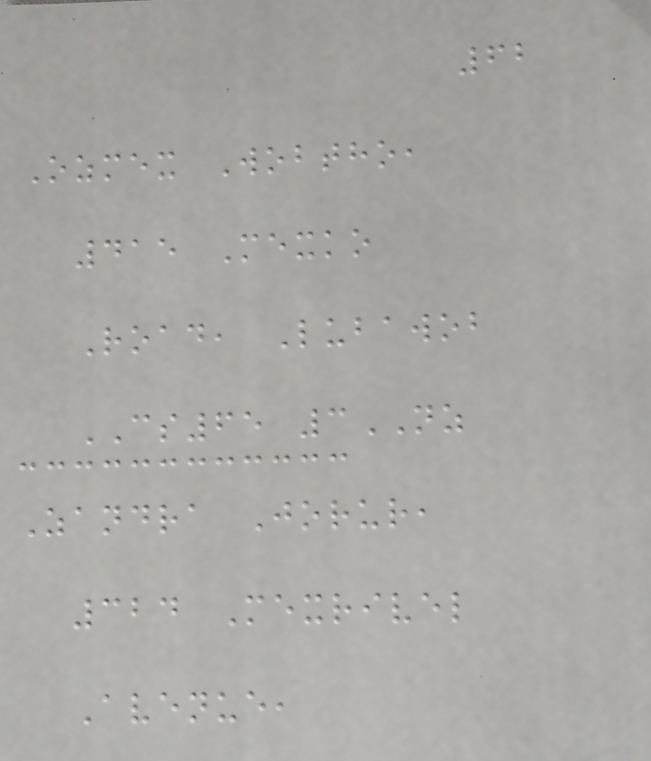62
Ozmex Wobtho,
415 Mexko
Road, Lubawob
CS65 3NZ
Zandra Jorur,
324 Mexrivel
Avenue,
